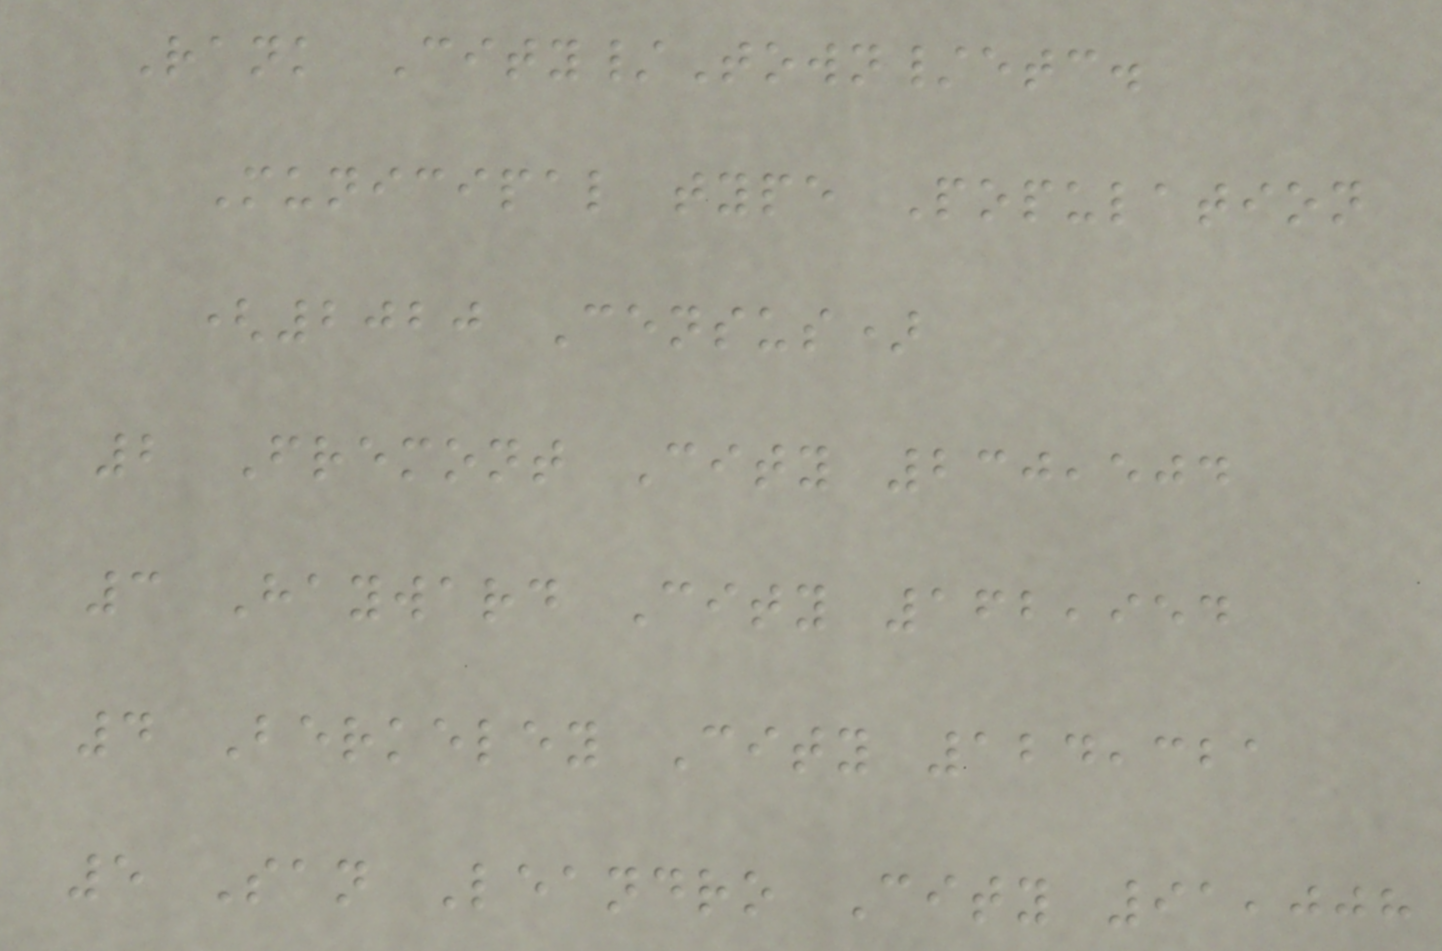Rank City/Town/etc.
Municipal type Population
(2020 Census)
2 Fremont City 230,504
3 Hayward City 162,954
4 Berkeley City 124,321
5 San Leandro City 91,008
